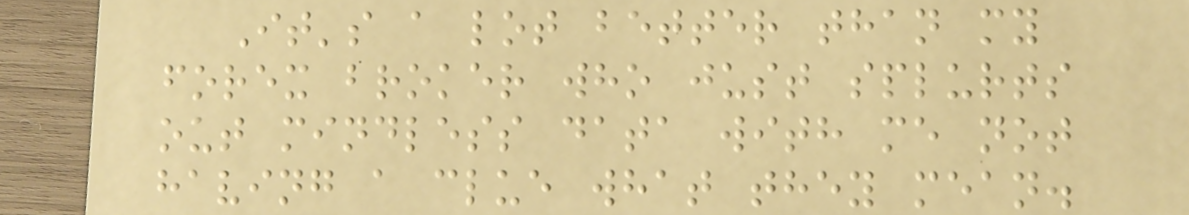It's a lot better than my
forex broker who just splurts
out mindless data with me not
having a clue what they mean.
